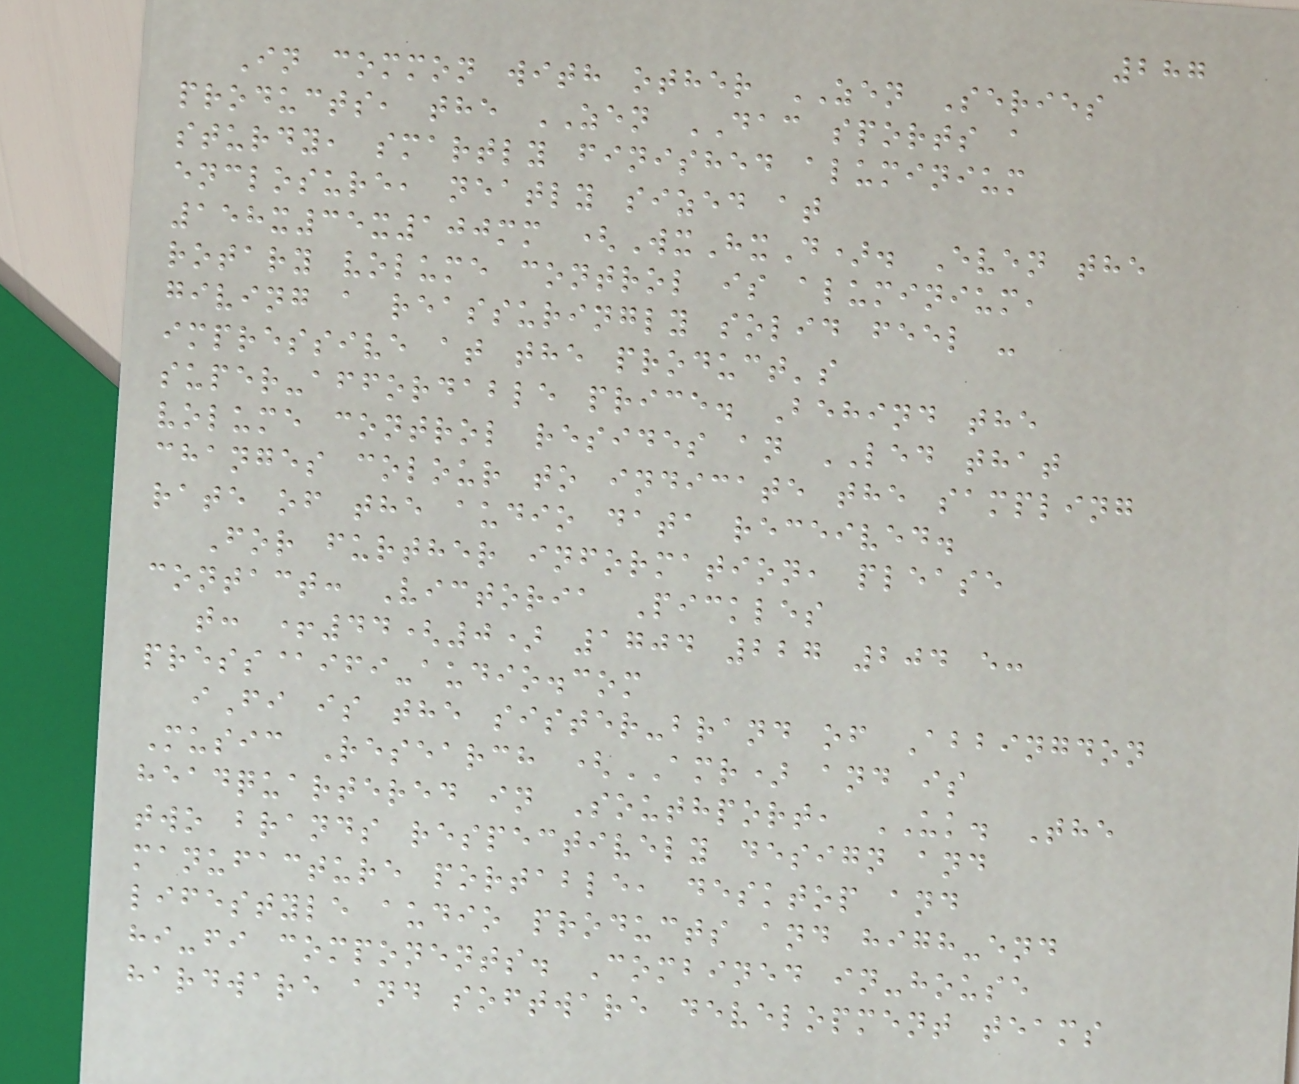287
In common with other ZEN Series
products, the ZEN DAC sports a
sturdy, smartly finished aluminium
enclosure, neatly sized at
158x35x100mm (WxHxD). Even the
rotary volume control is aluminium,
giving a reassuringly solid feel -
impressive at the product's
super-affordable price. Behind the
volume control resides an LED that
changes colour to indicate the sampling
rate of the audio data received.
For further information, please
contact: Victoria Pickles
t: +44(0) 1704 227 204 e:
press@ifi-audio.com
iFi is the sister-brand of Abbingdon
Music Research (AMR) and is
headquartered in Southport, UK. The
two brands respectively design and
manufacture portable, desktop and
lifestyle audio products and high-end
hi-fi components. Combined in-house
hardware and software development teams
